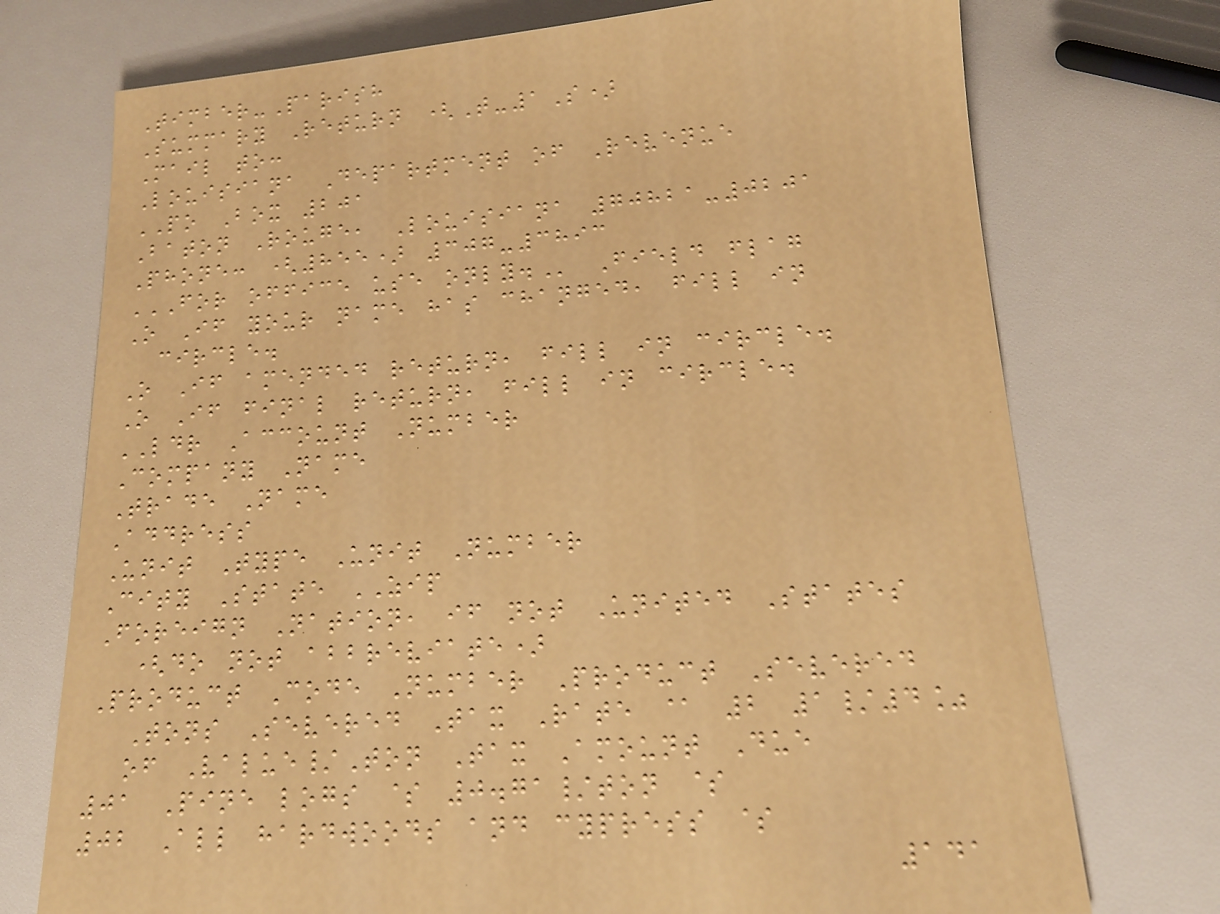Timber-Parish
Summary Return (T-1S)
Mail to:
Louisiana Department of Revenue
PO Box 201
Baton Rouge, Louisiana 70821-0201
Phone: (855) 307-3893
FOR OFFICE USE ONLY. Field flag
O If your name has changed, fill in
circle.
O If amended return, fill in circle.
O If final return, fill in circle.
LDR Account Number
Company Name
Trade Name
Address
Unit Type Unit Number
City State ZIP
Foreign Nation, if not United States
(do not abbreviate)
Product Code Number Product Severed
Tons Severed Tax Rate @ 2 1/4%
of Value/Ton Tax Amount Due
01 Pine logs $ 0.71/ton $
02 All hardwoods and cypress $
141
